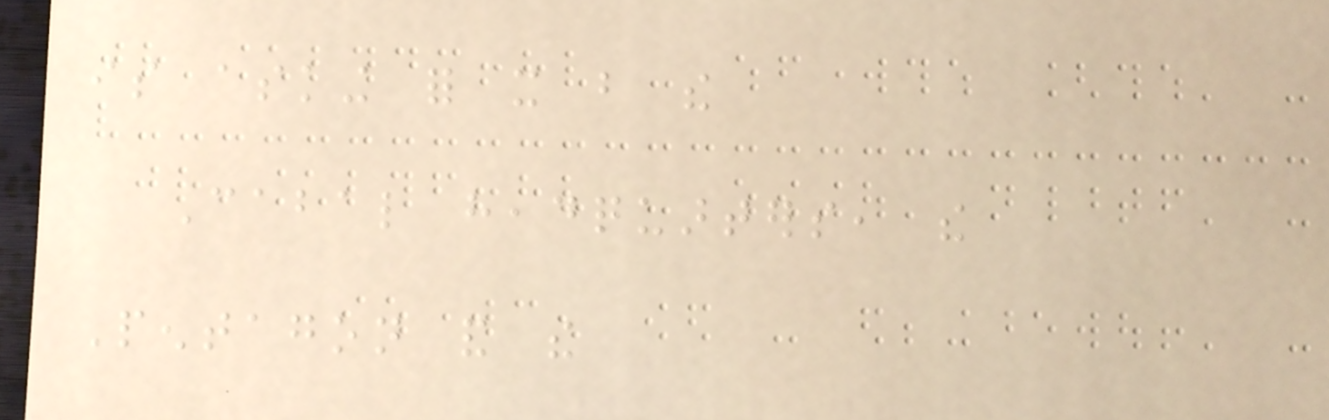is asking for it but the
Cabal headquarters, the
Pentagon and the
